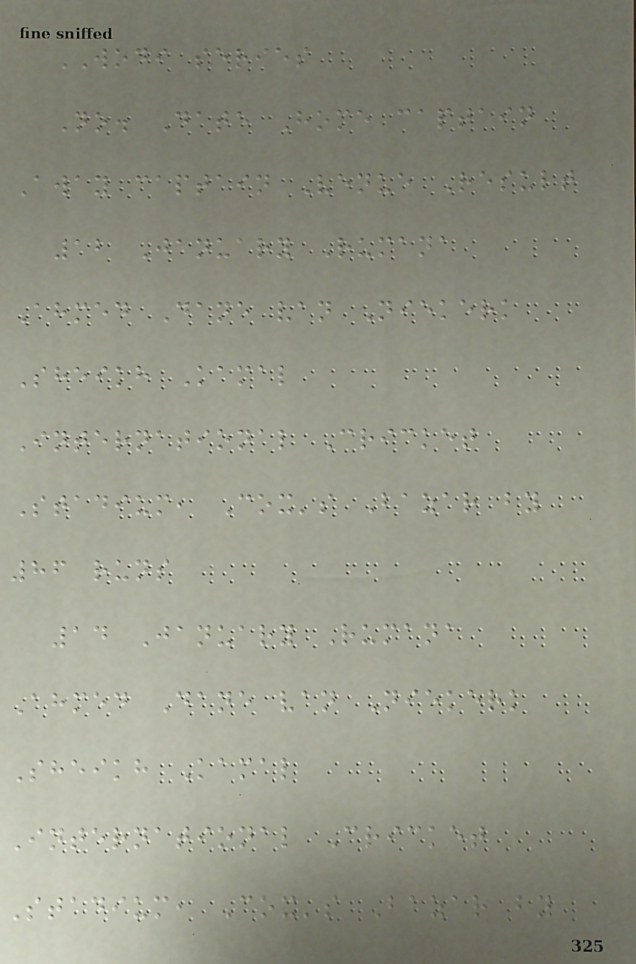WODI series
No. Date Home captain
Away captain Venue Result
12 January Rumana
Ahmed Dane van Niekerk
Sheikh Kamal
International Cricket
Stadium, Cox's Bazar by
86 runs
14 January Rumana
Ahmed Dane van Niekerk
Sheikh Kamal
International Cricket
Stadium, Cox's Bazar by
